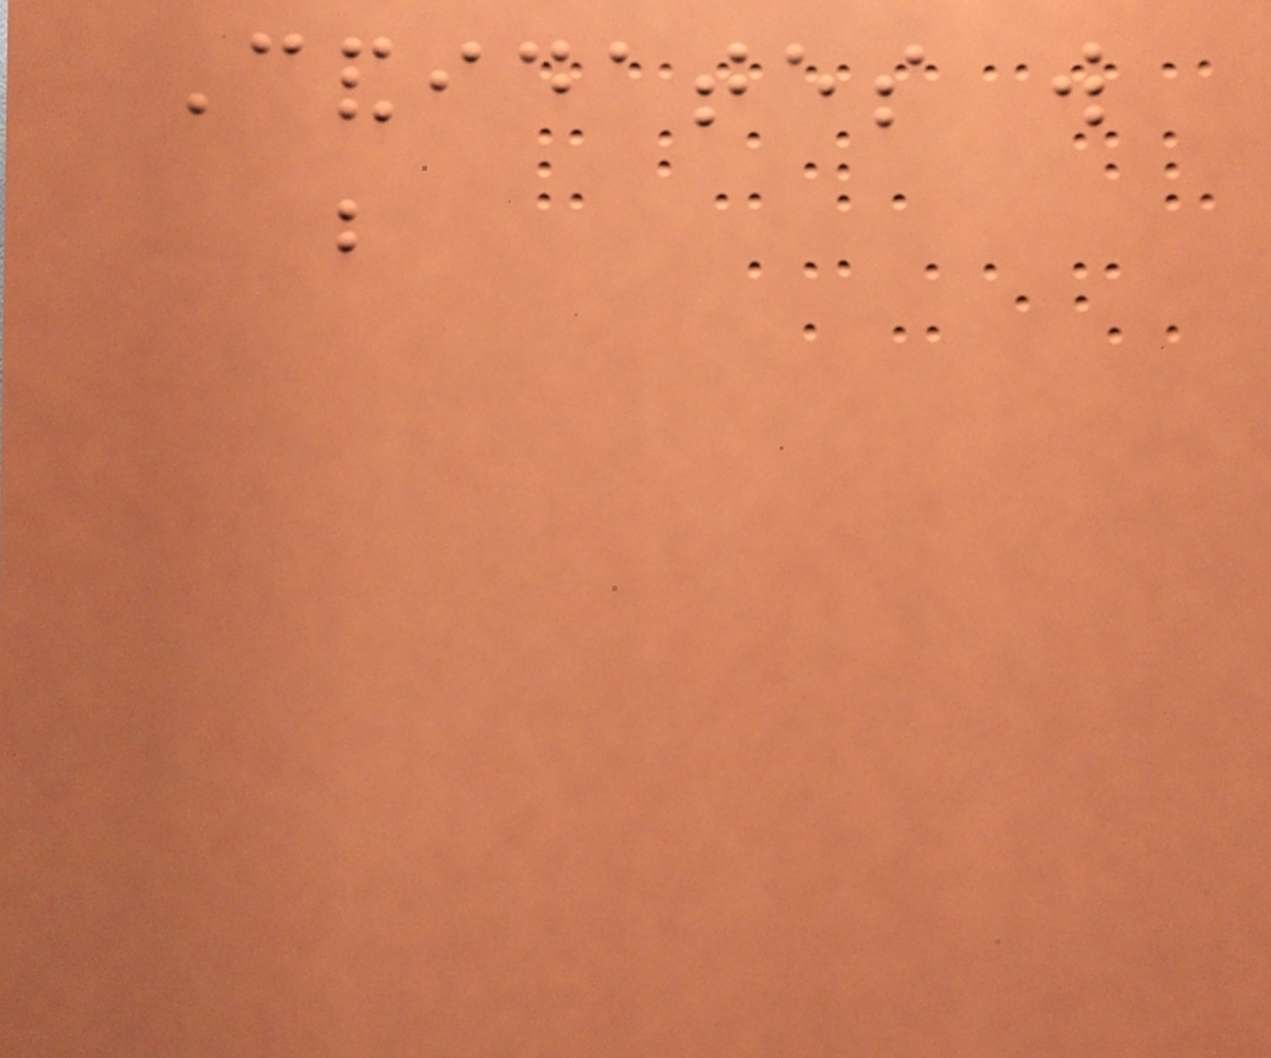Candidates will
be
